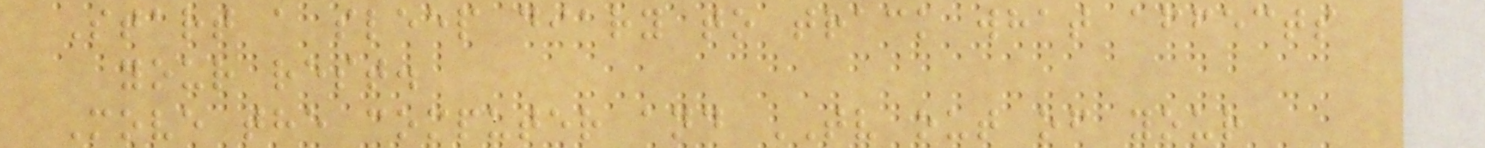Start a sleep diary to track what affects
your rest.
Move the computer and TV out of your
